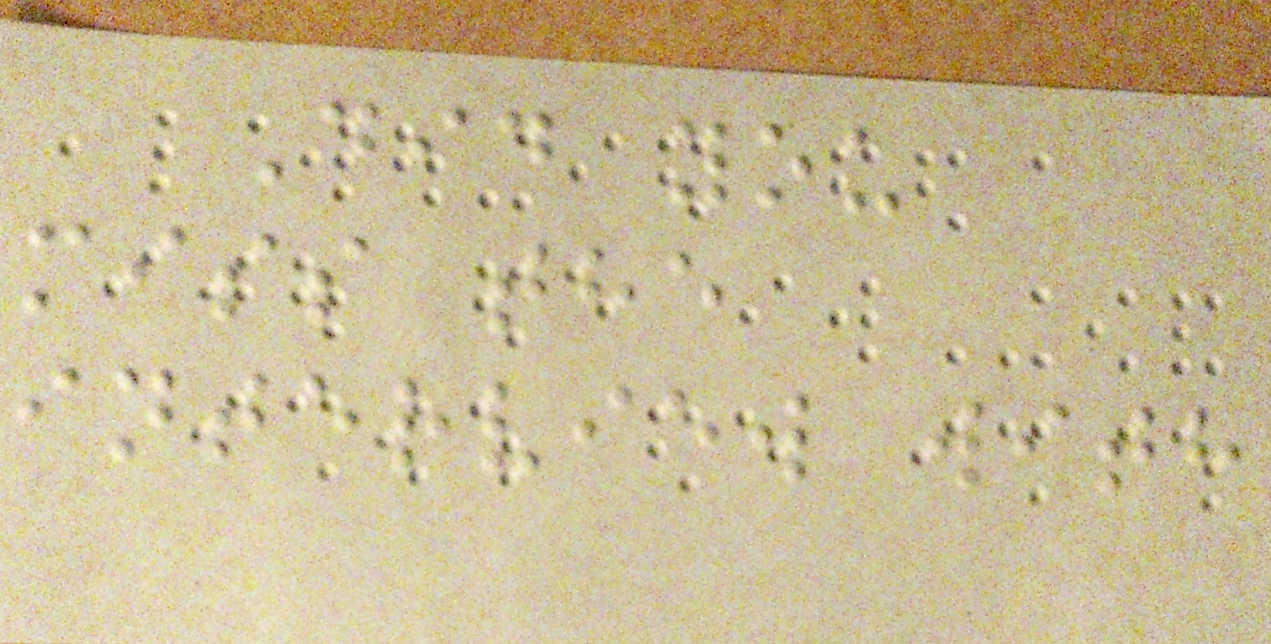Did you
miss the
interview with
